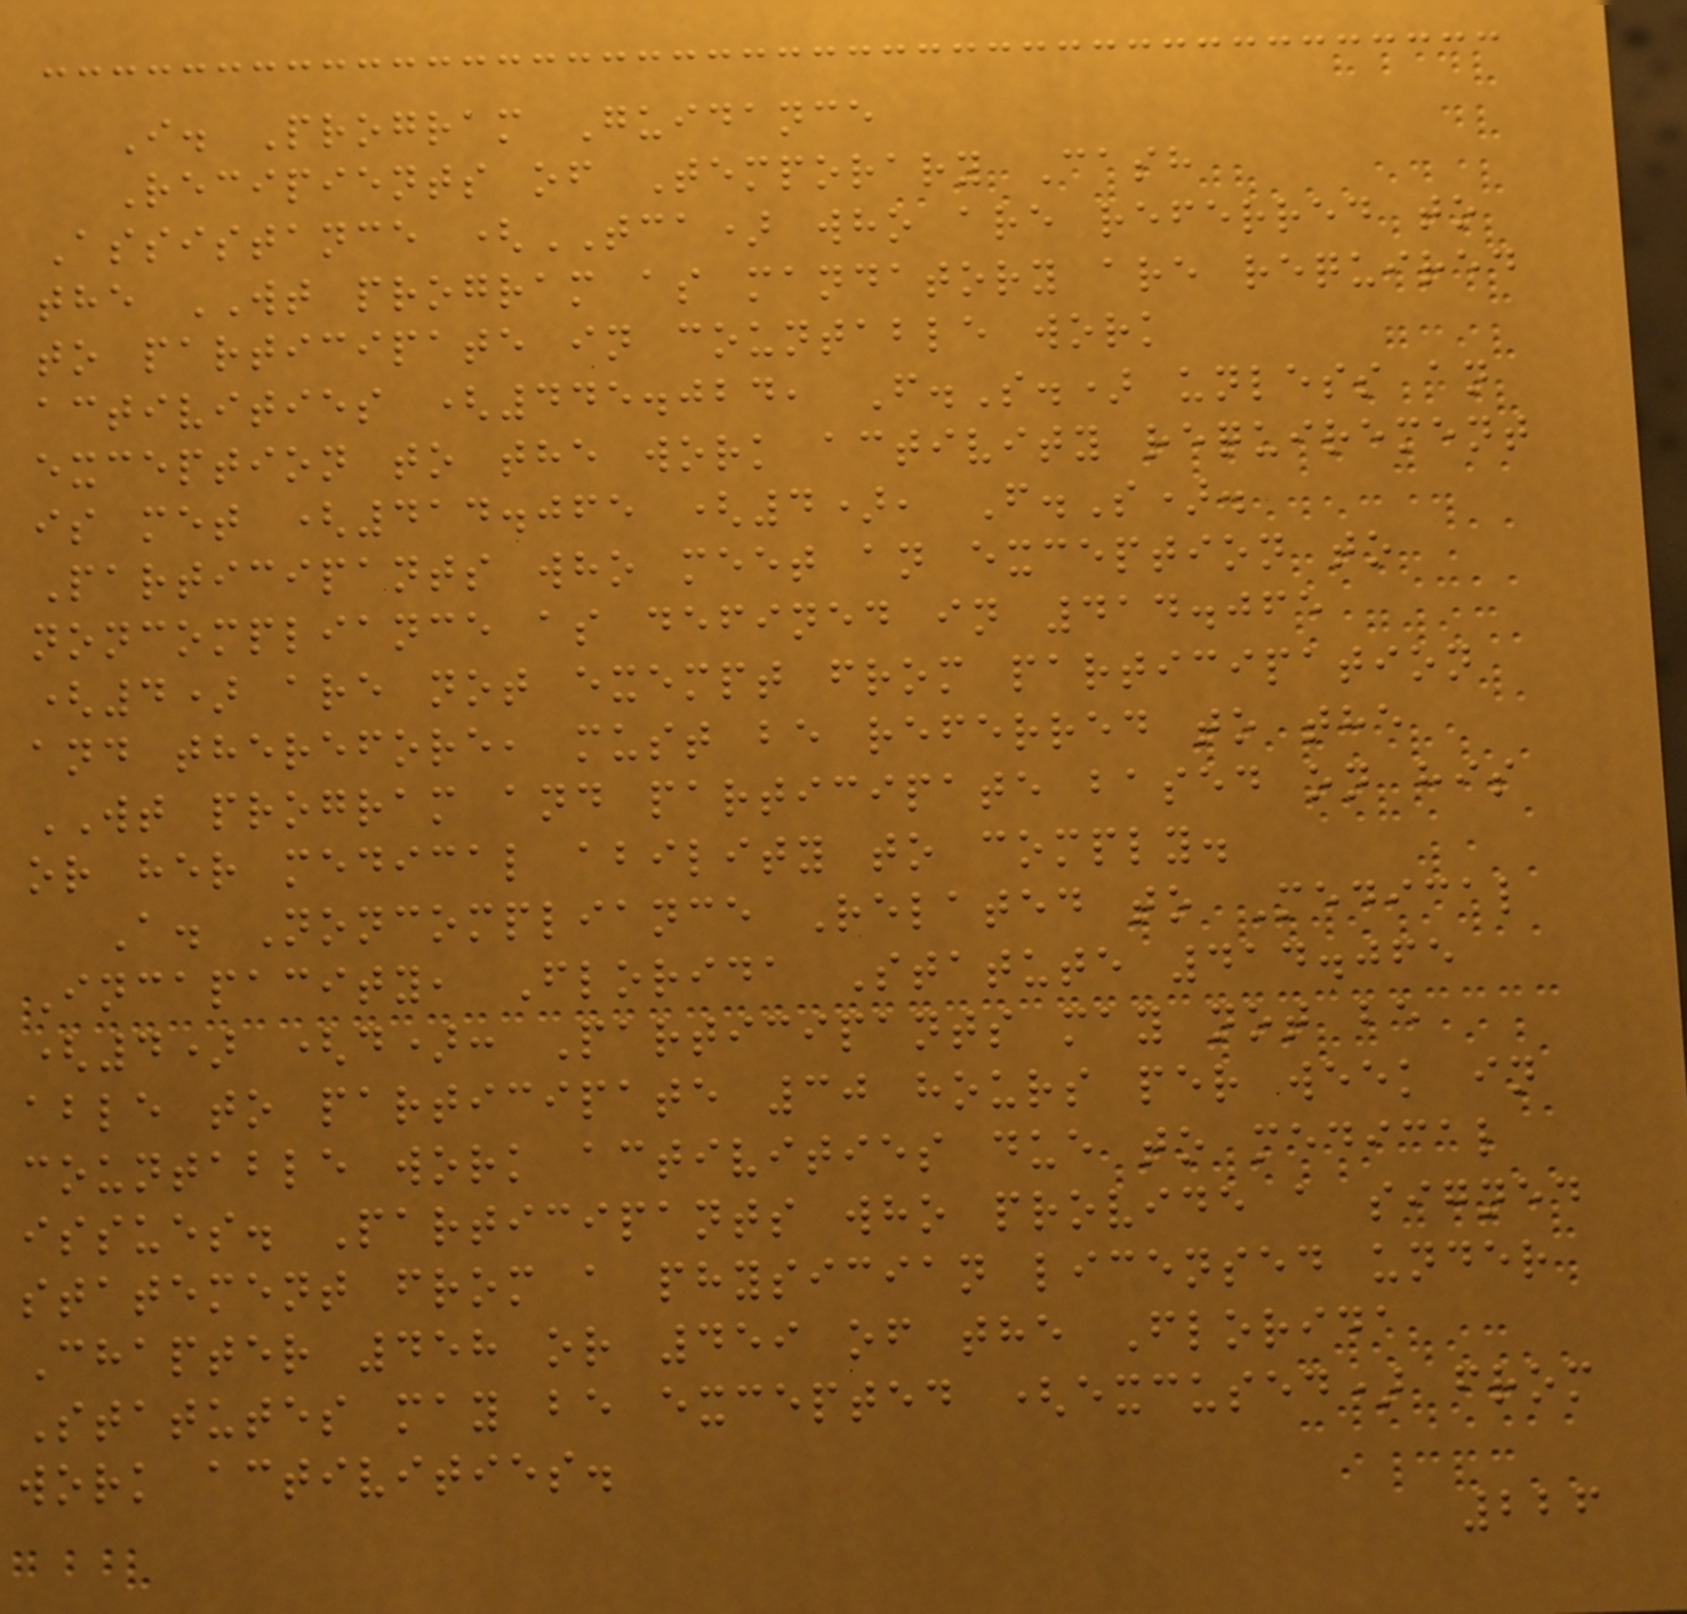I. Program Guidance
Recipients of Temporary Cash
Assistance (TCA) who are referred to
the WT program as mandatory are required
to participate in countable work
activities (445.024, F.S.) unless an
exception to the work activity requirement
is met (414.065 (4), F.S).
Participants who meet an exception to
noncompliance as defined in 414.065
(4) are not exempt from participation
and therefore, must be referred to the
WT program and participate based on his
or her medical ability to comply.
A. Noncompliance Related to Medical
Incapacity, Florida Statute 414.065
(4) (d): Participants may not be
able to participate 30 hours per week in
countable work activities due to medical
issues. Participants who provide a signed
statement from a physician licensed under
Chapter 458 or 459 of the Florida
Statutes may be excepted (excused) from
work activities.
226
